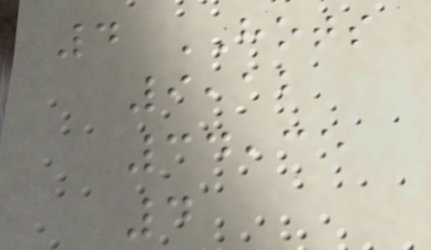4 HOTS
9,12
34,35
4
